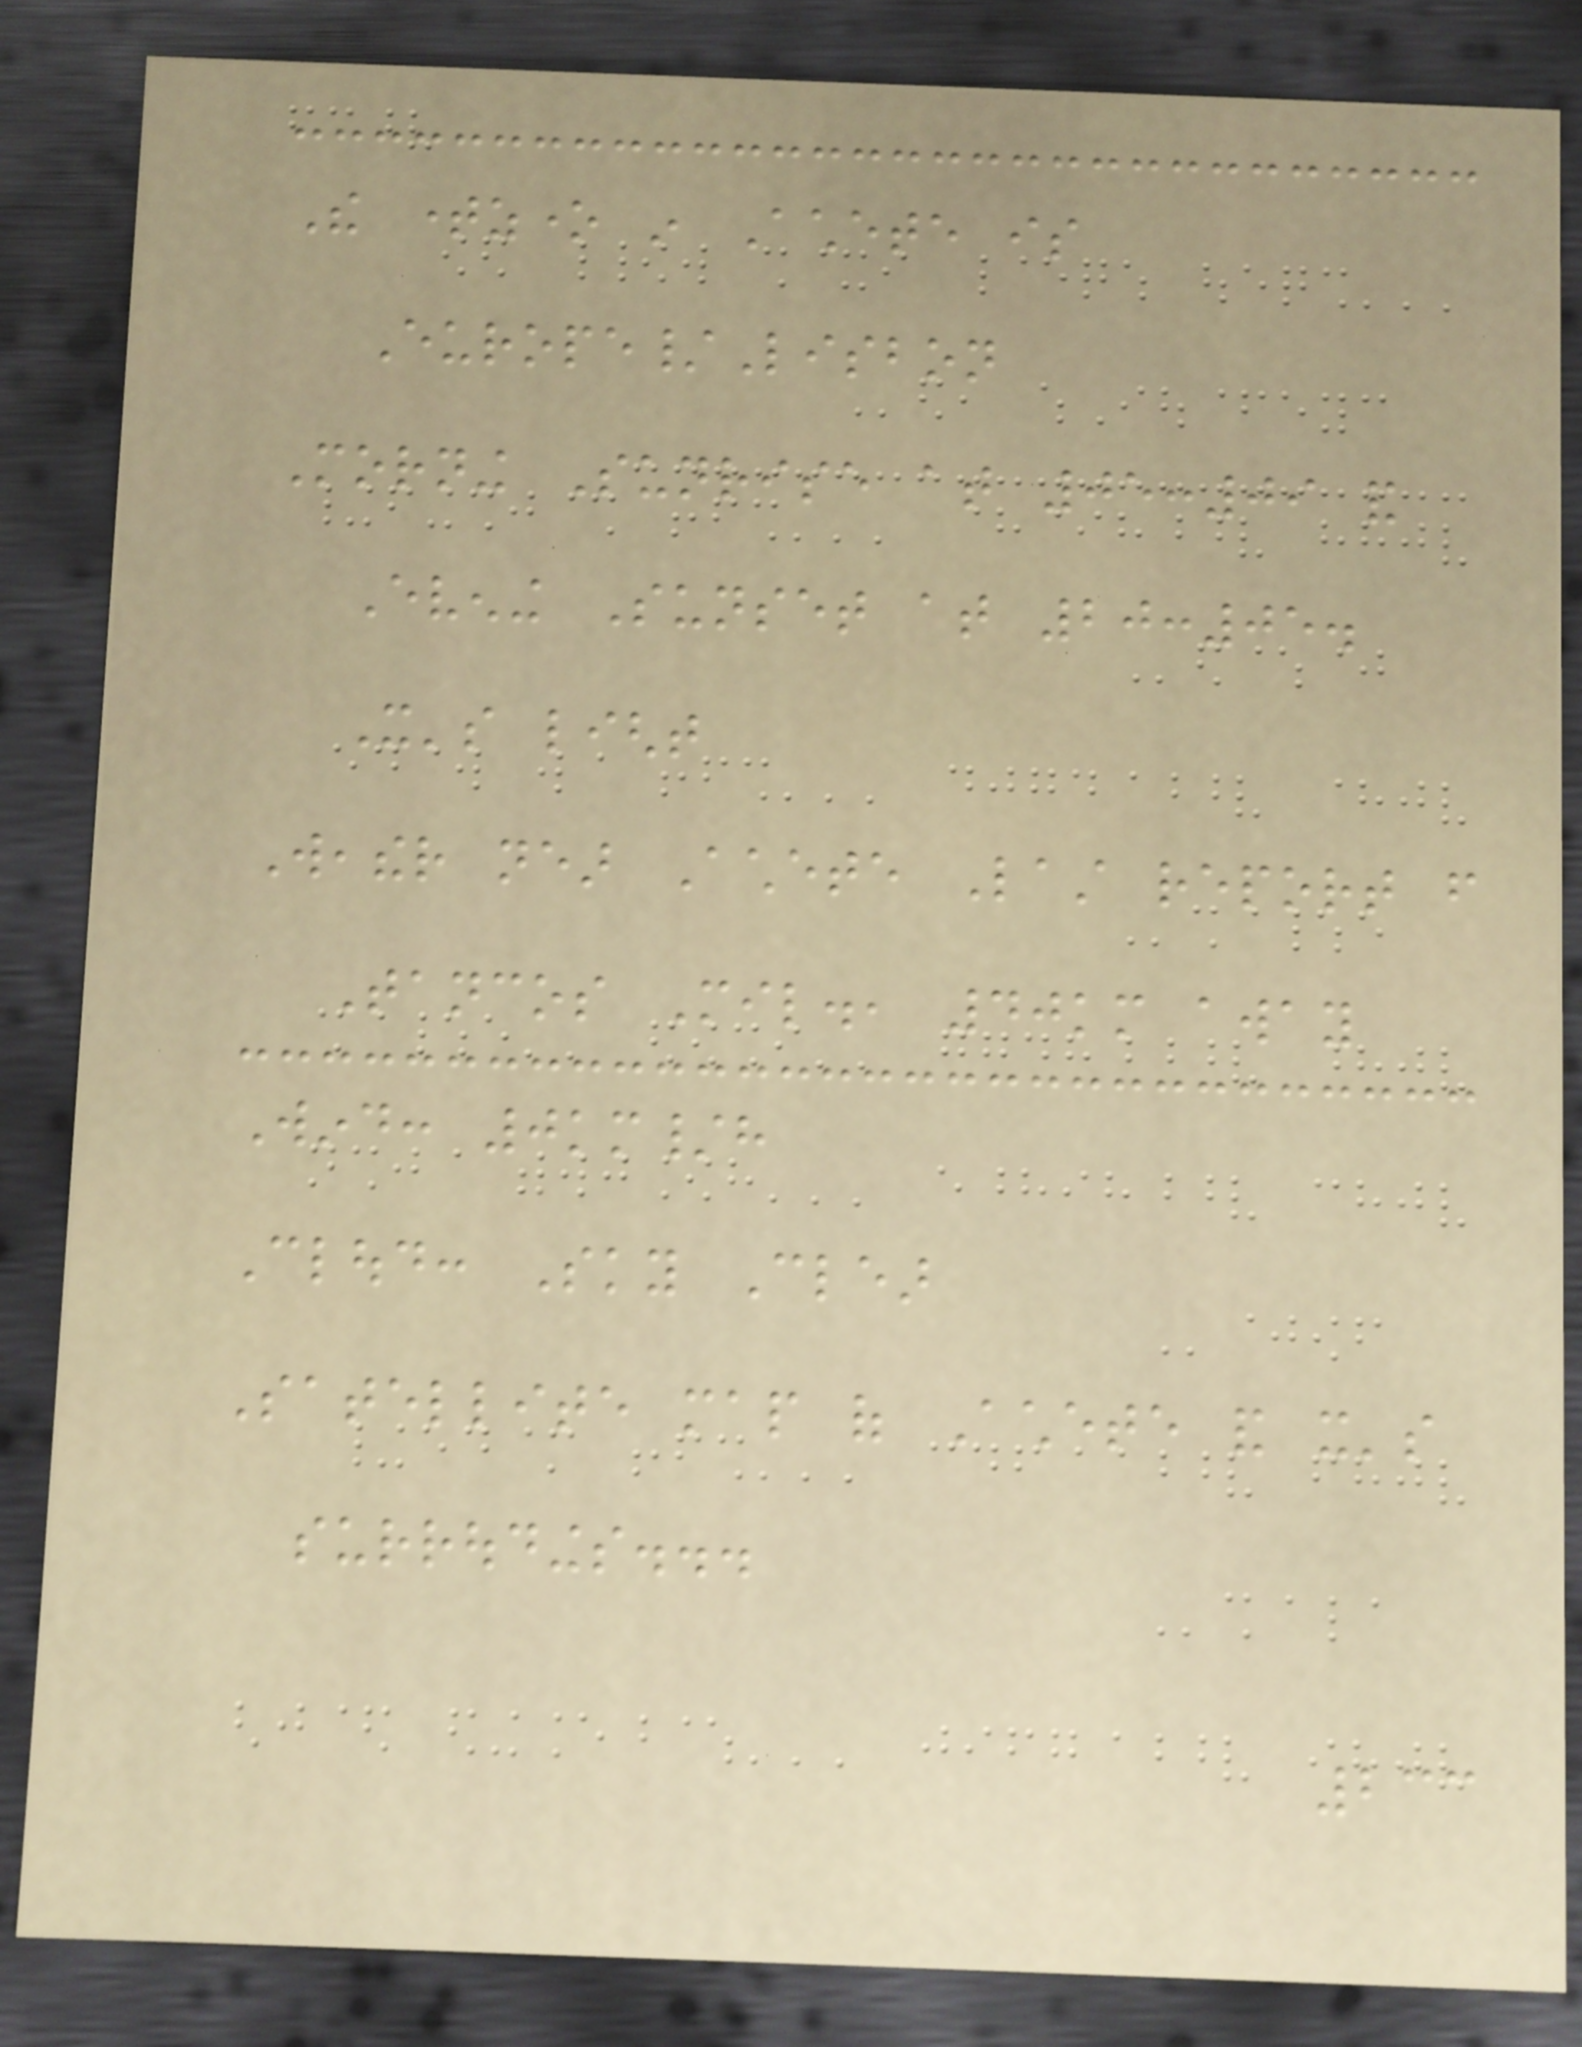The timezone in Achete is
Europe/Lisbon
Morning Sunrise at 05:09 and
Evening Sunset at 20:05.
It's light
Weather near Achete Last report from
Tancos Mil., 40km away
Wind: 0km/h
Cloud: Sky Clear
Satellite map of Achete and it's
surroudings...
233
